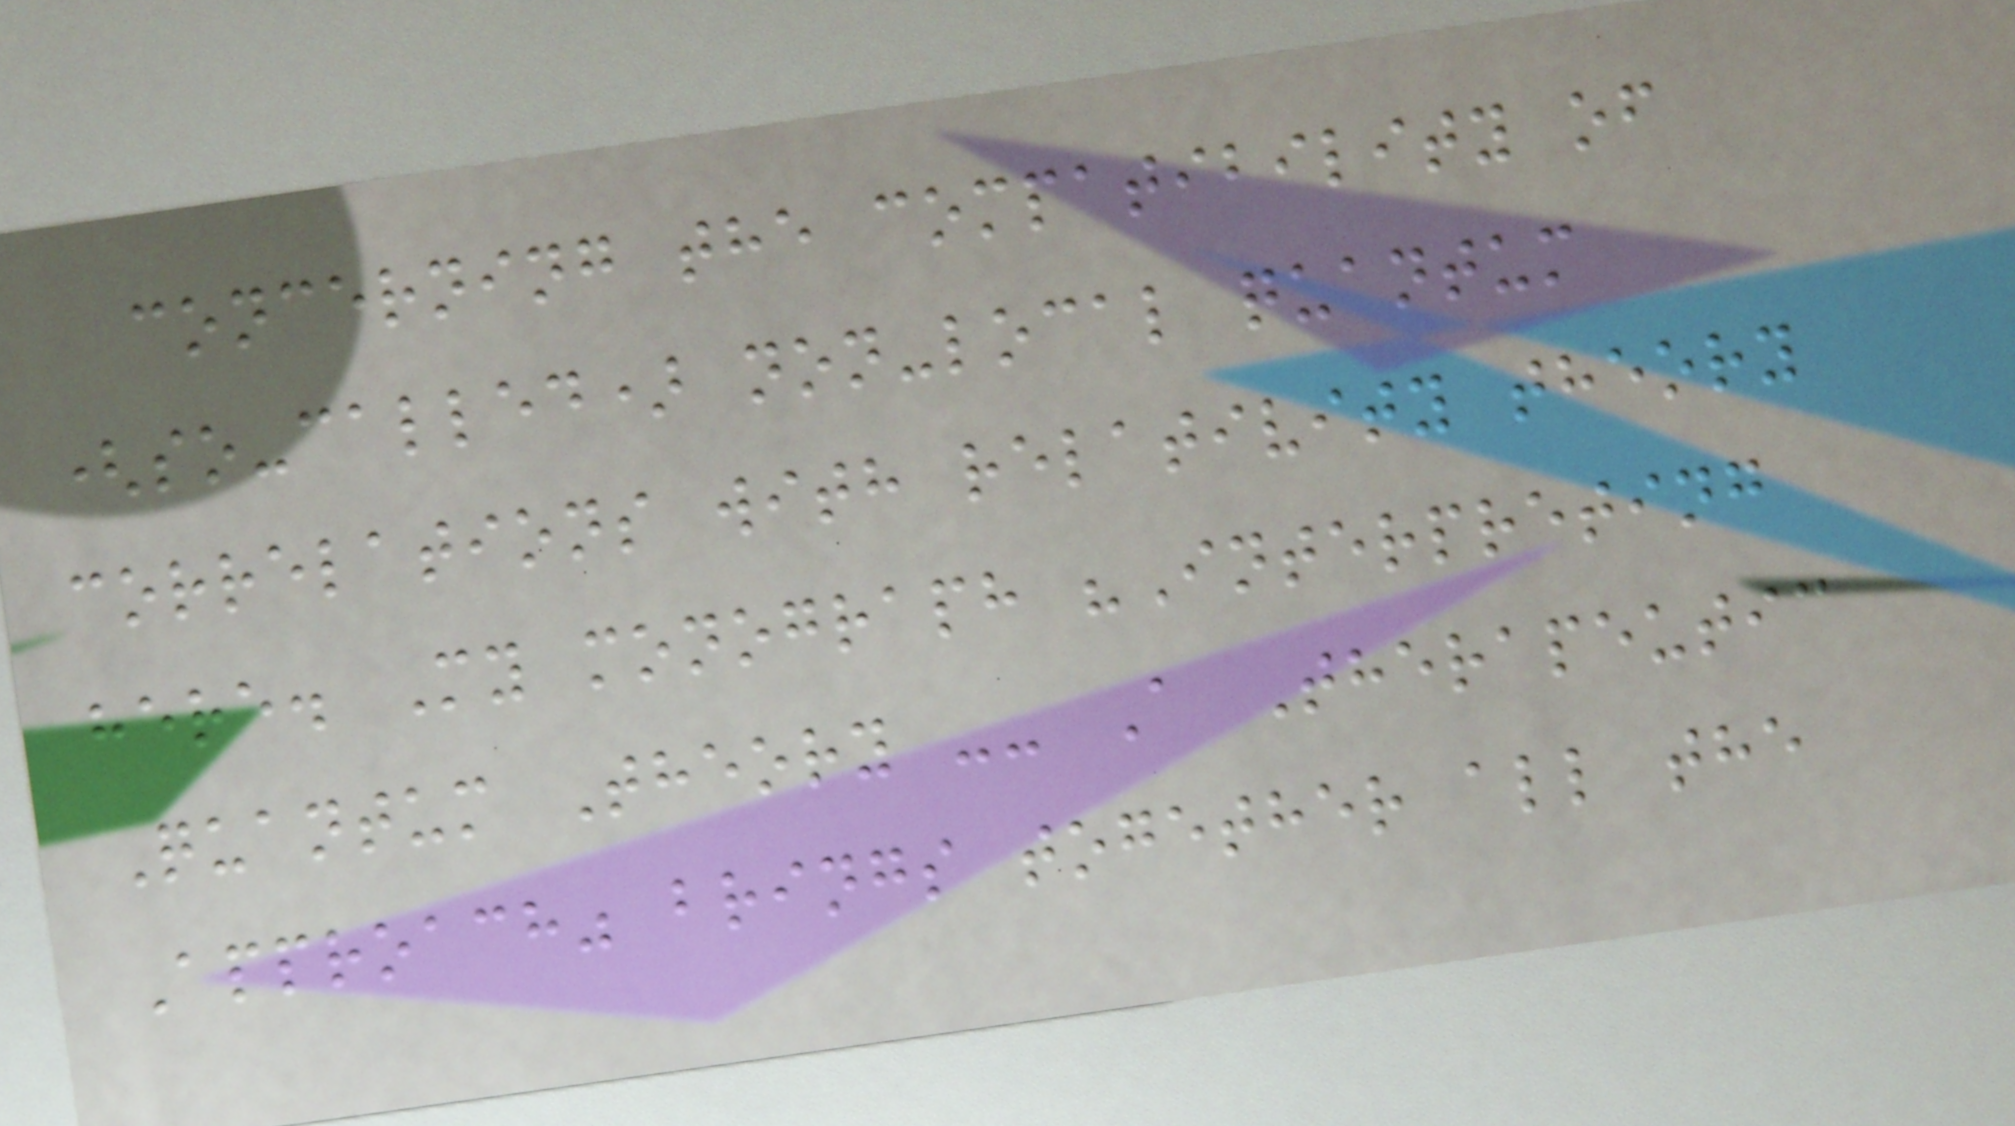concerning the compatibility of
(so-called) non-local quantum
correlations with relativity theory
here. My monograph "Interpreting
Quantum Theory -- A Therapeutic
Approach" brings together all the
